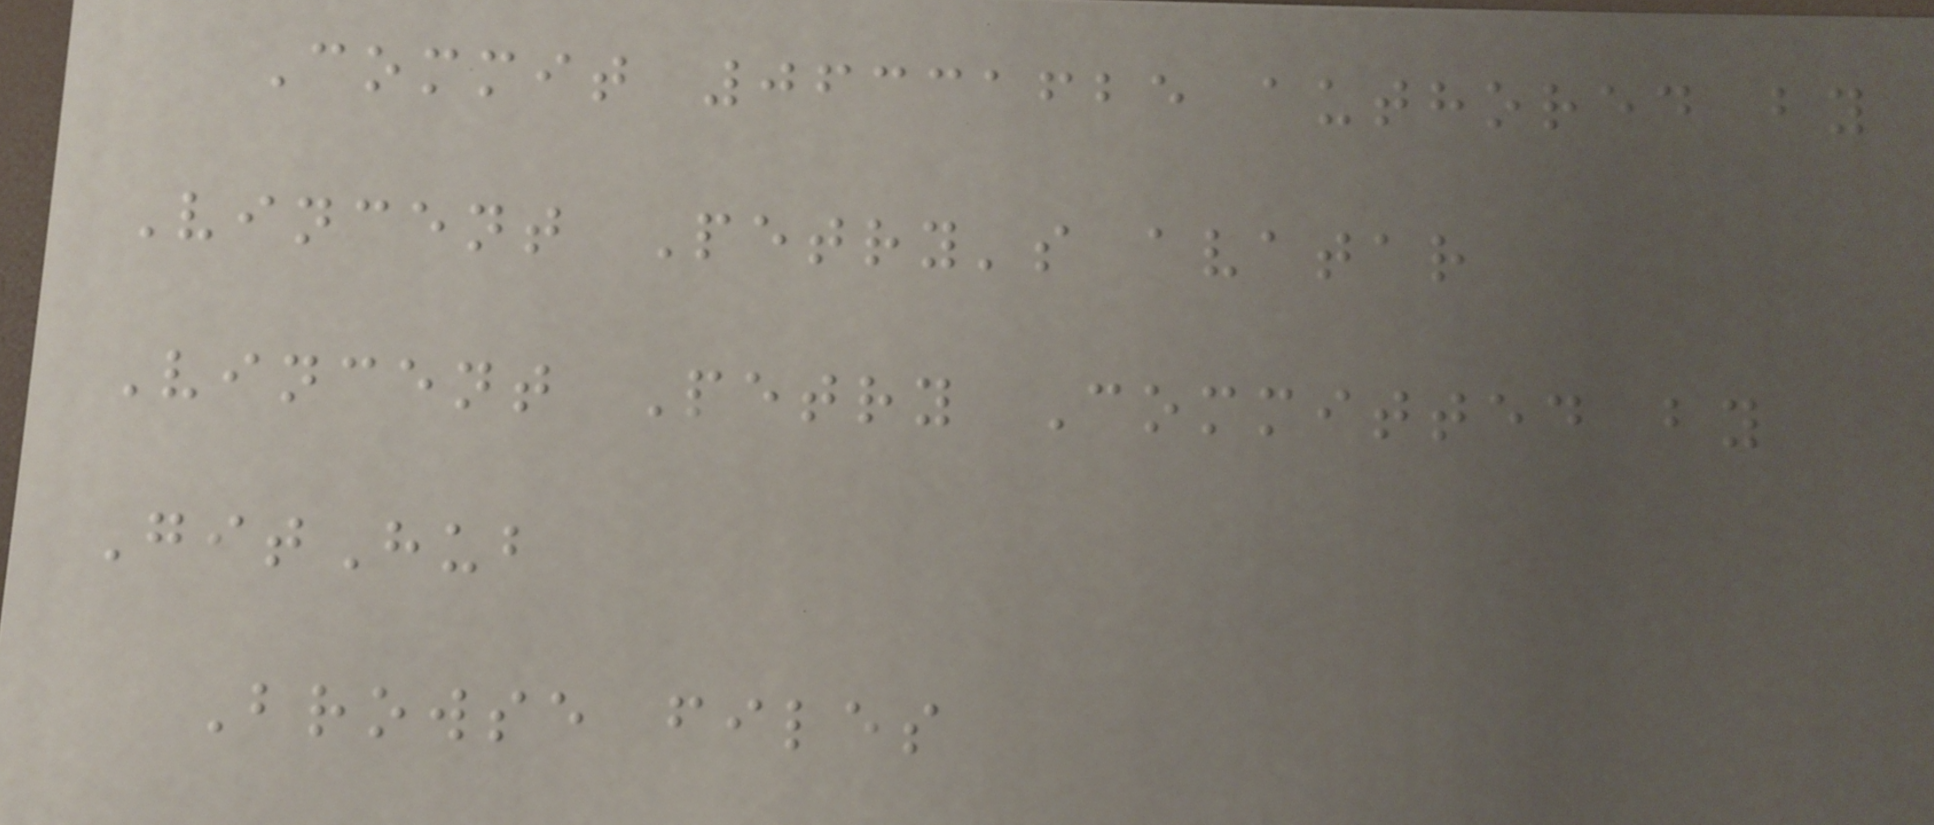Commit 06331625 authored by
Vincent Petry's avatar
Vincent Petry Committed by
GitHub
Browse files
